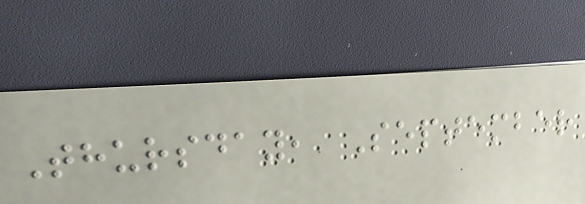Thursday, September
